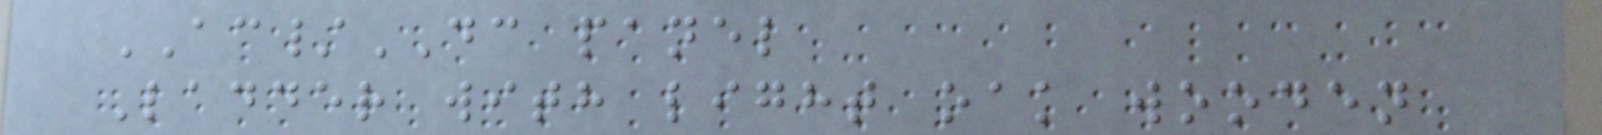AC/DC panel
Ladder with light oak wooden
